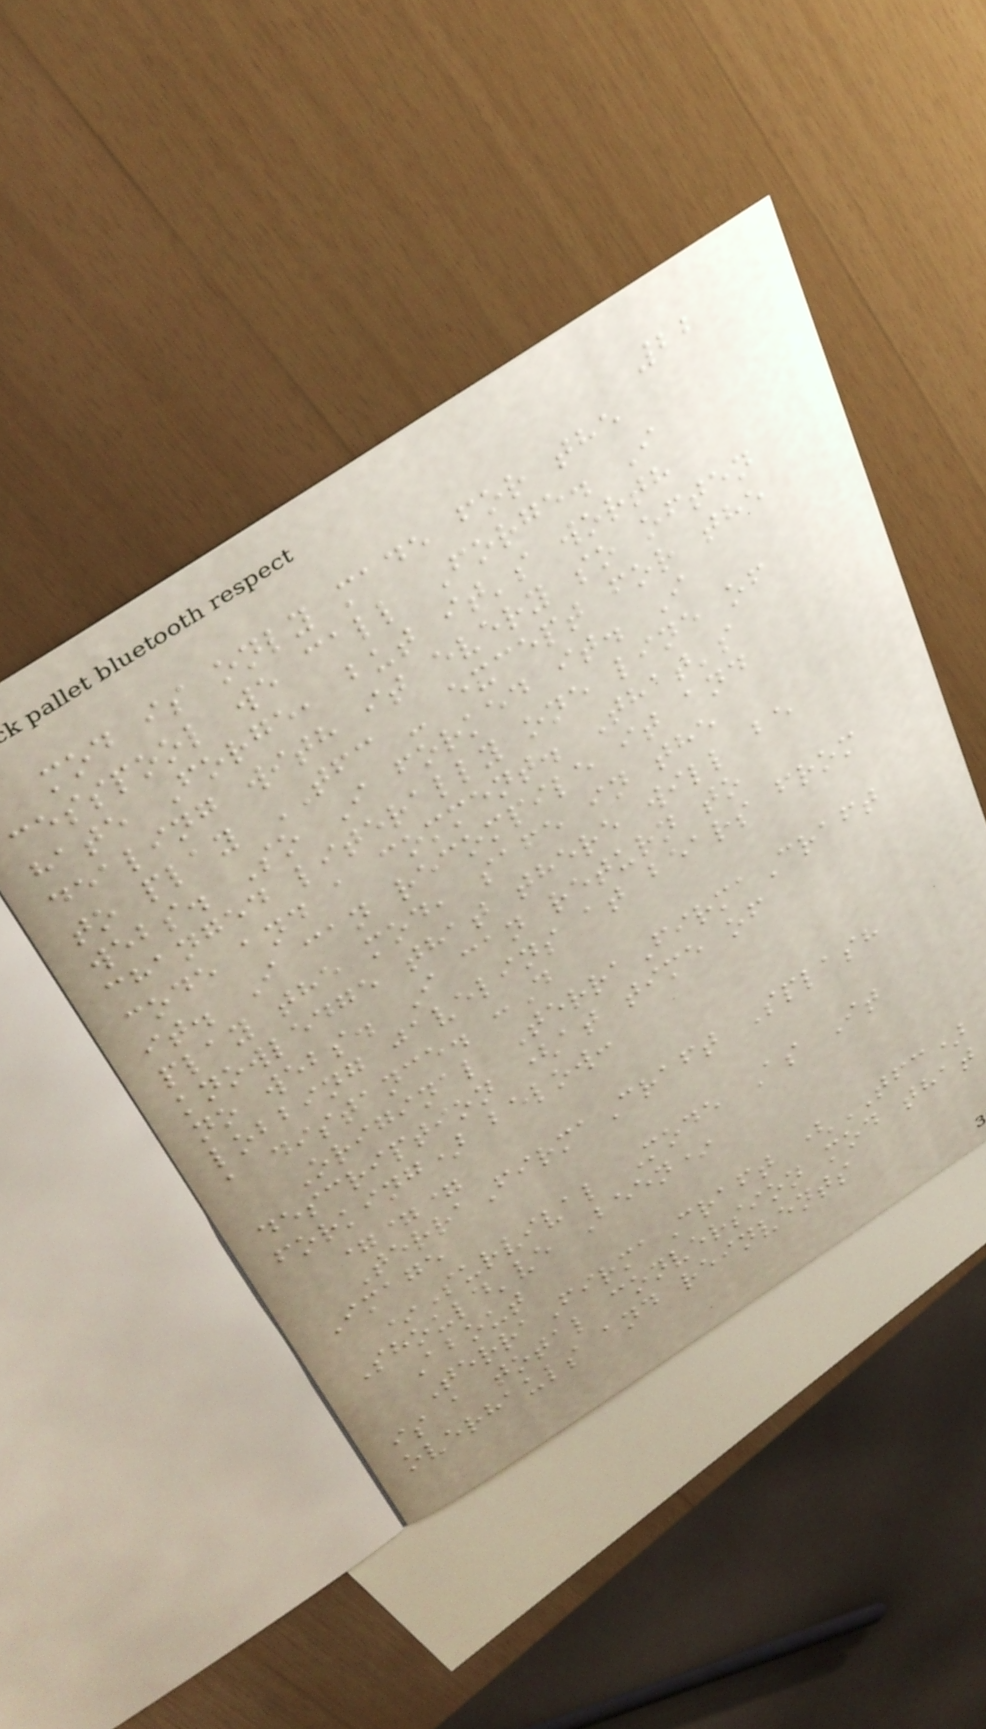22
mod is only made for the
cesspool we call Forge. I
hate Forge, but it's worth
dealing with it every so often
to play TFC - except for the
webs. So I forked it. I
changed literally one line of
code and a comment. That's
it. I can recompile it and
play the mod, safe in the
knowledge that there will be
no webs. I can return to
lobbing javelins at bears from
a distance. :D
Original TerraFirmaCraft
description (at time of
forking) below:
===
TerraFirmaCraft Splash
Image
*Survival Mode As It
Should've Been*
About
TerraFirmaCraft (TFC)
is a total conversion mod that
overhauls and reinvents
